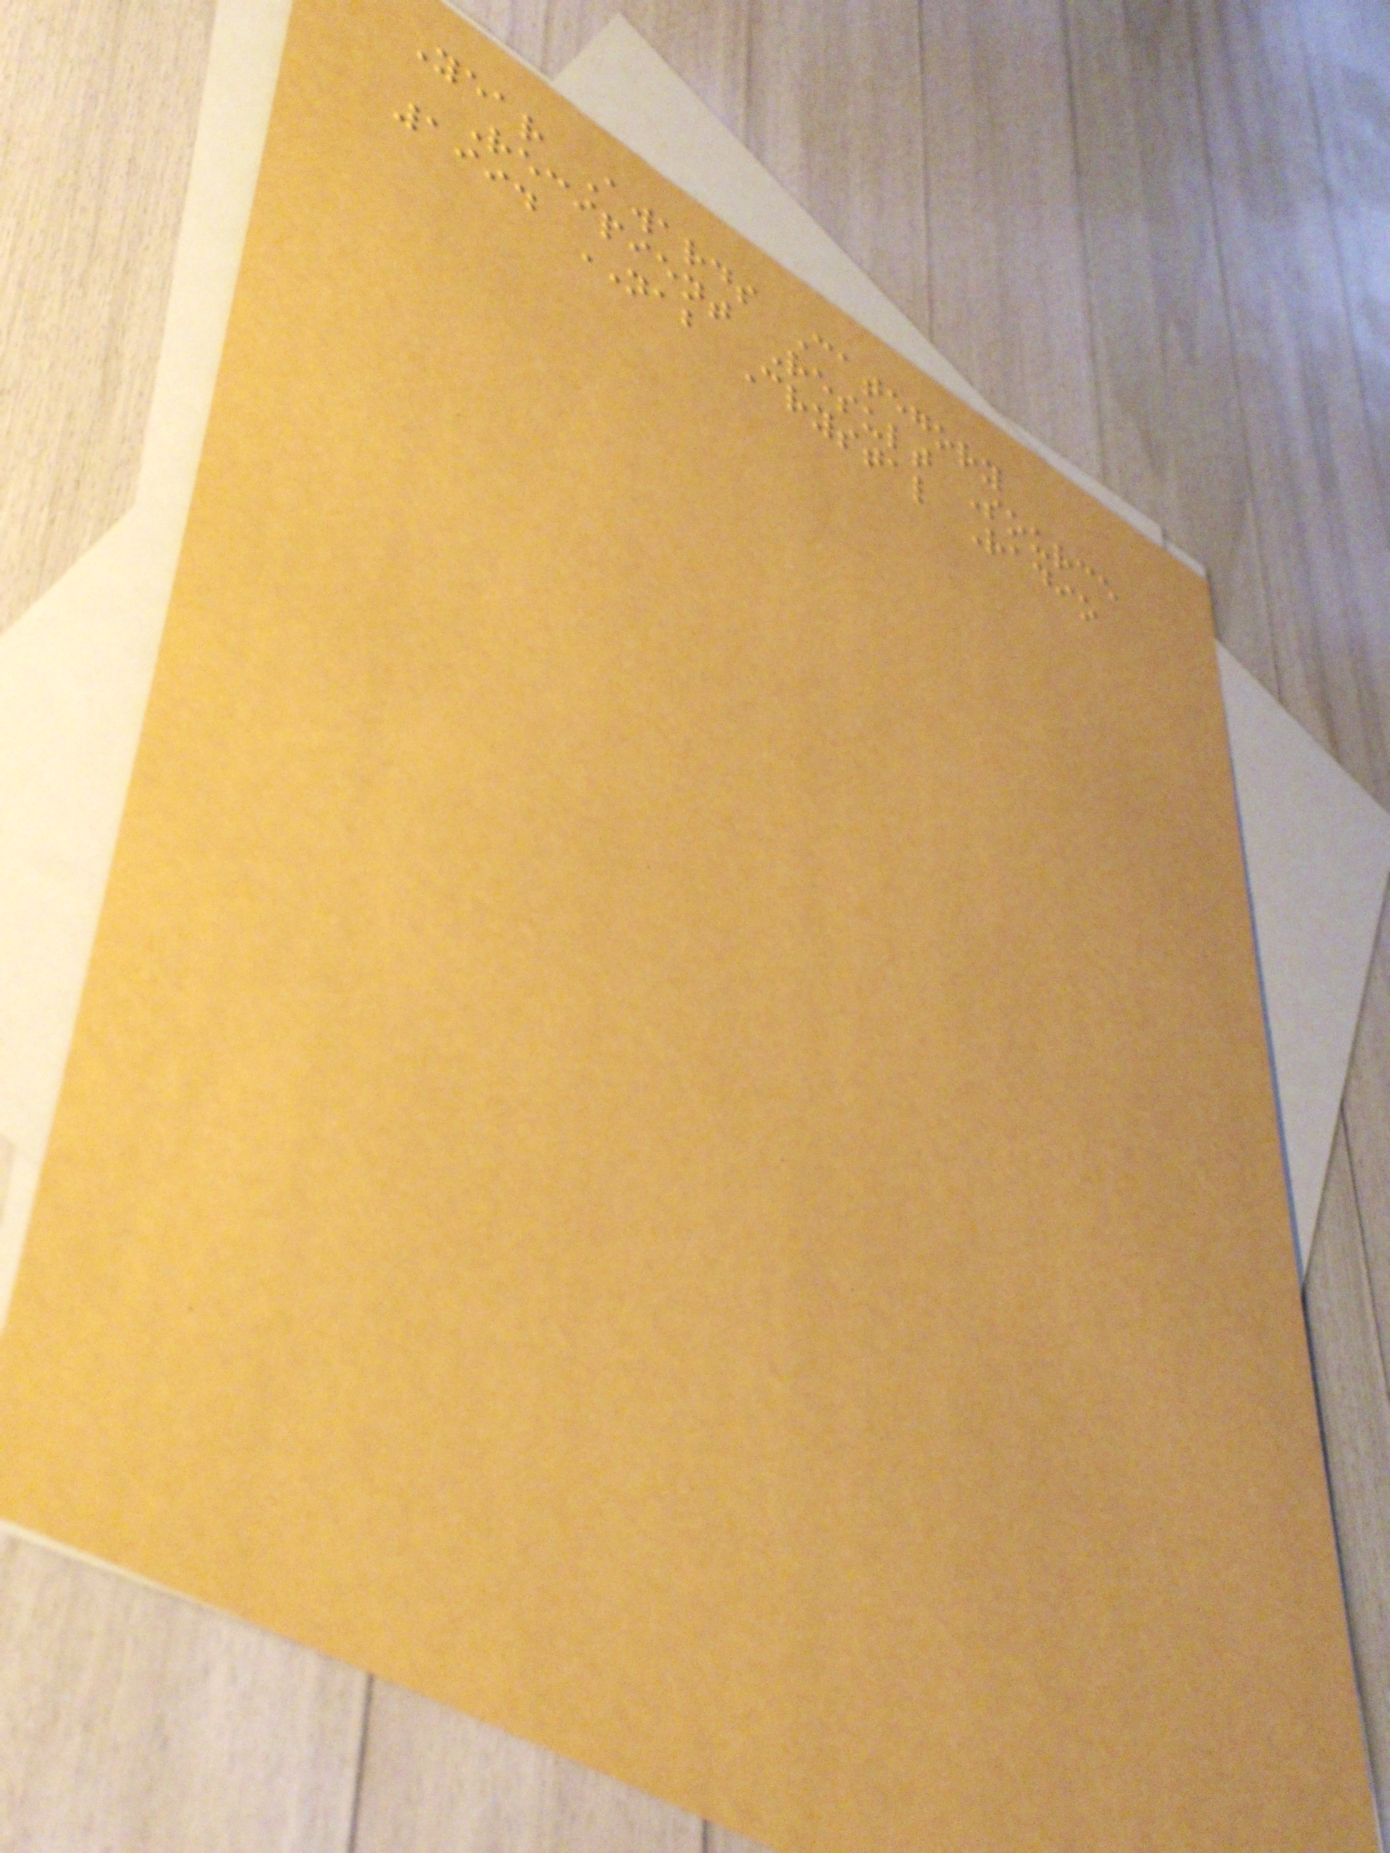Year Awards Category
Recipient Result Source
1994 NAB Crystal Radio
